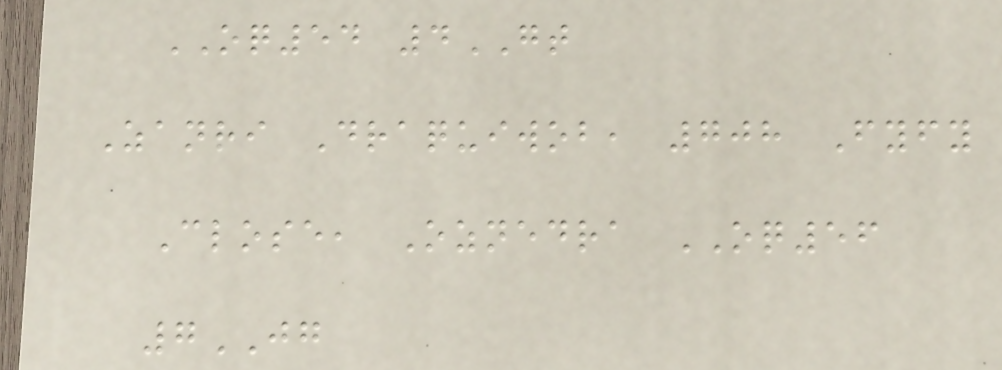OQ54 4GT
Zanri Draquiwob, 708 Fyfy
Close, Oznedra OQ56
7JG
